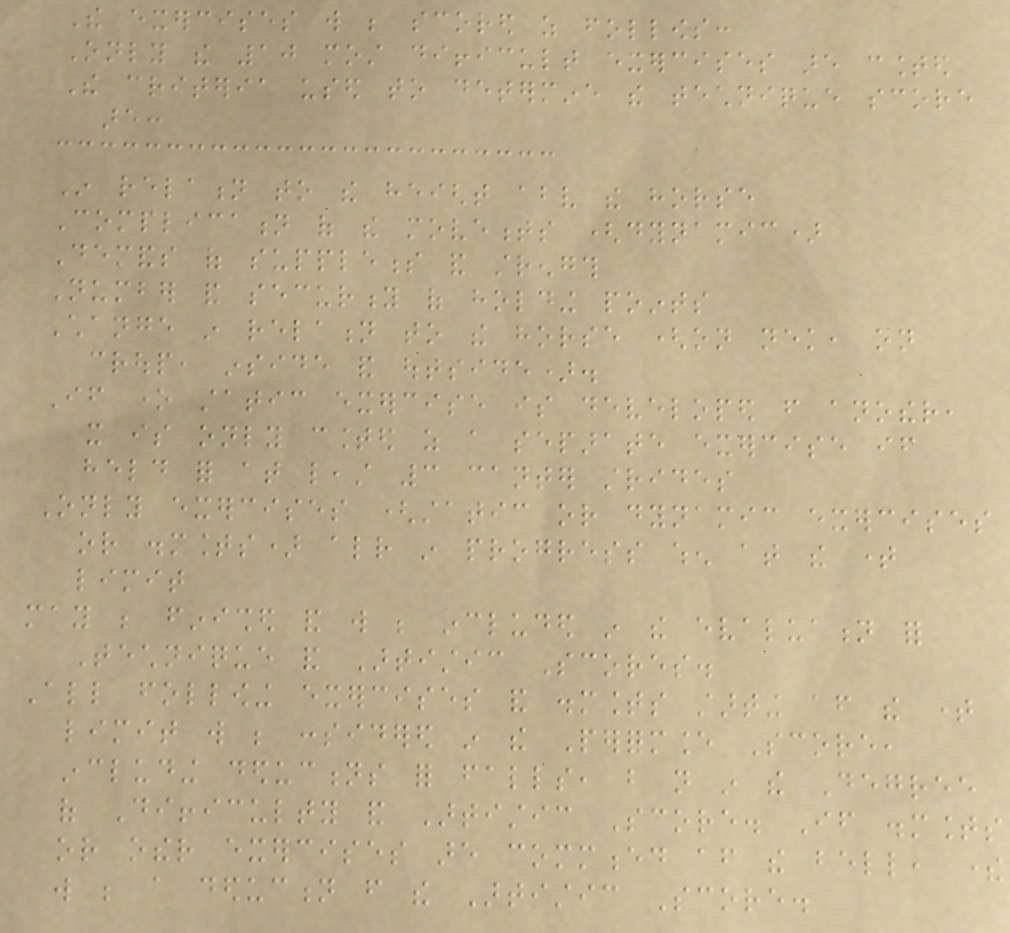The exercises will be scored as follows:
Only the 10 most difficult exercises are counted
The criteria used to determine the technique score
are:
In relation to the height above the horse
Complication of the movements (dynamic)
Demands of suppleness and strength
Number and security of holding points
Change in relation to the horse (on nek, on
croup, inside and outside).
If one static exercise is developed from another,
it is only counted as a separate exercise if
held for at least 3 canter strides
Only exercises (static or dynamic exercises
or dismounts) already in progress when at the time
limit
may be finished and will be included in the evaluation for
Technique and Artistic Scores.
All following exercises and dismounts starting after the time
limit will be considered in the Performance Score,
including deductions for falls, but not in the Degree
of Difficulty and Artistic Score. If dismounts
or other exercises are commenced after the bell, there
will be a deduction from the Artistic Score.
